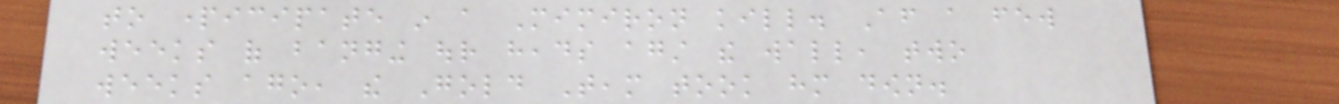to participate in a Mimiron kill. After a few
weeks of banging our heads against the wall, two
weeks ago, the Gold Team took him down.
